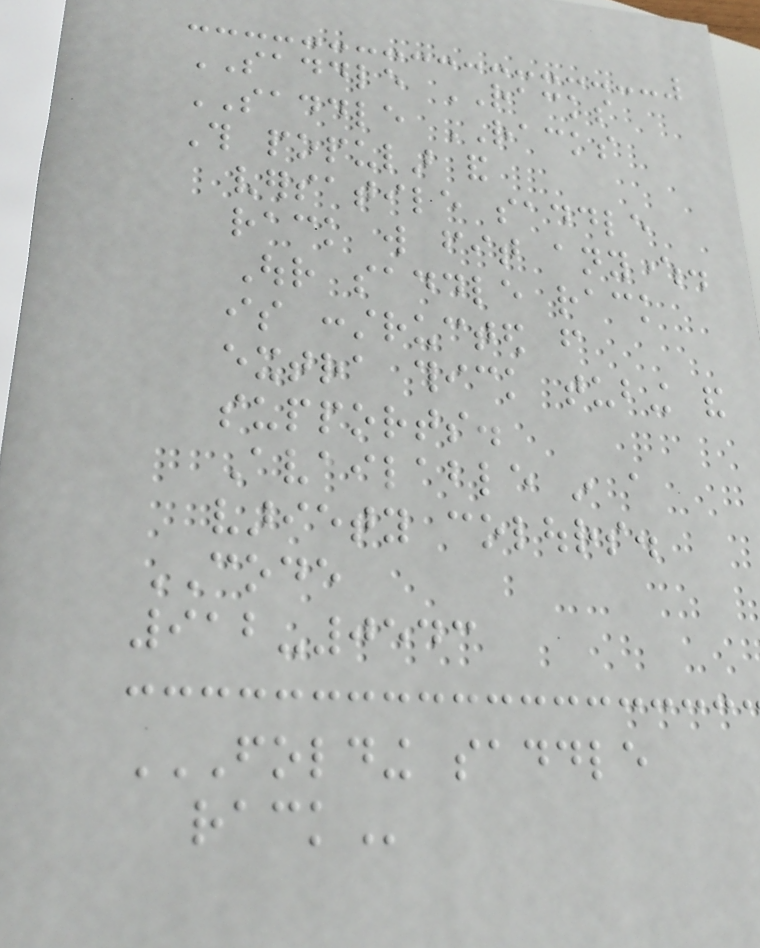SADDLE RACKS
SADDLE RACKS
This popular and
versatile saddle
rack will fit anywhere.
Our saddle rack
is constructed from
extra thick tubing and
supports.
Available in a
variety colours.
CODE
912-0543
FOLDING SADDLE
RACK
